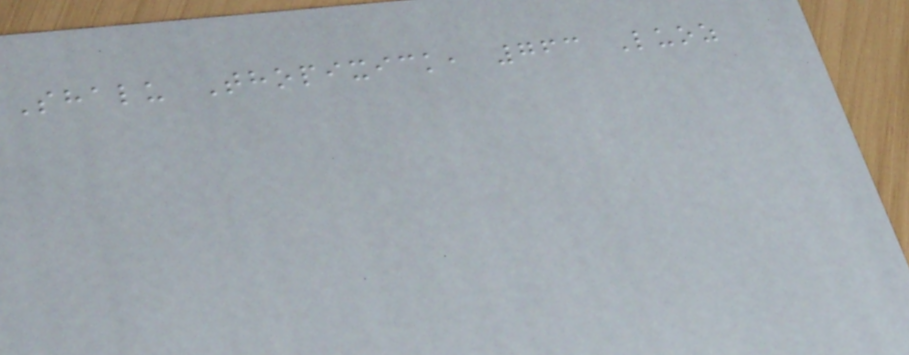Shalu Thopixick, 763 Luoz
